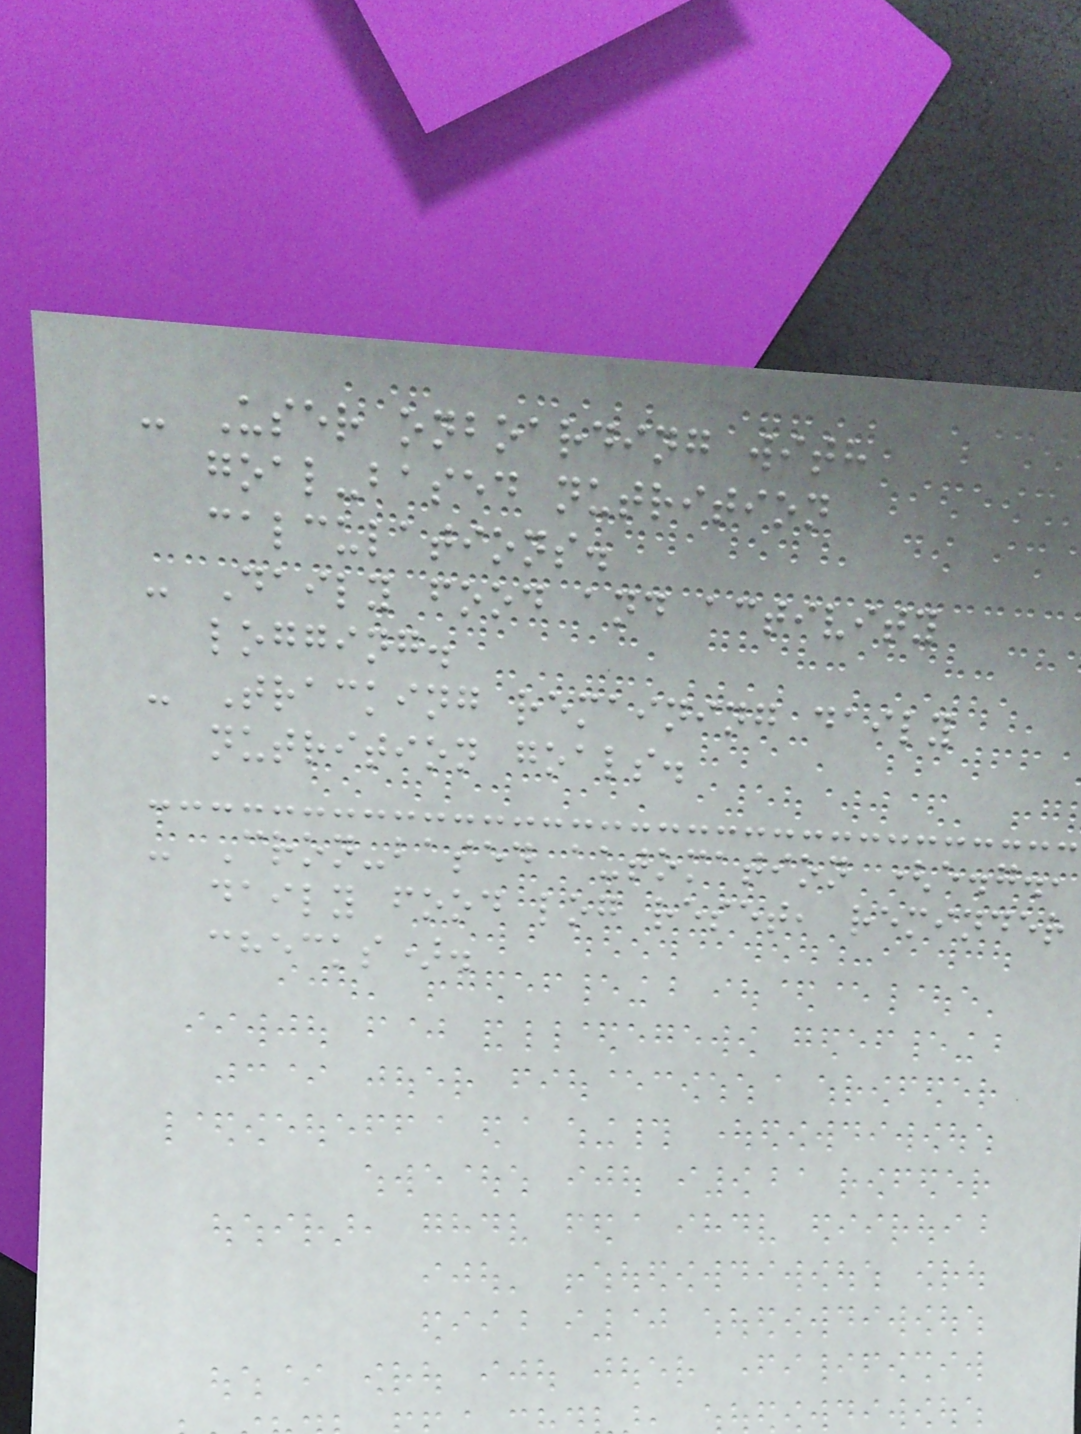- User onboarding with
goal-based nutrition
calculations.
- Daily food and activity
logging.
- Tracking remaining daily
nutrition goals.
- Cron-based automation (e.g.,
daily food log reset, reminder
checks).
